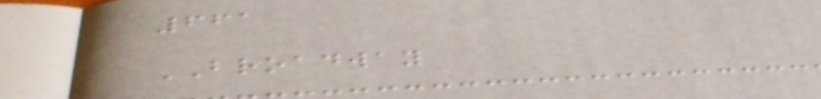661
BROADWAY
